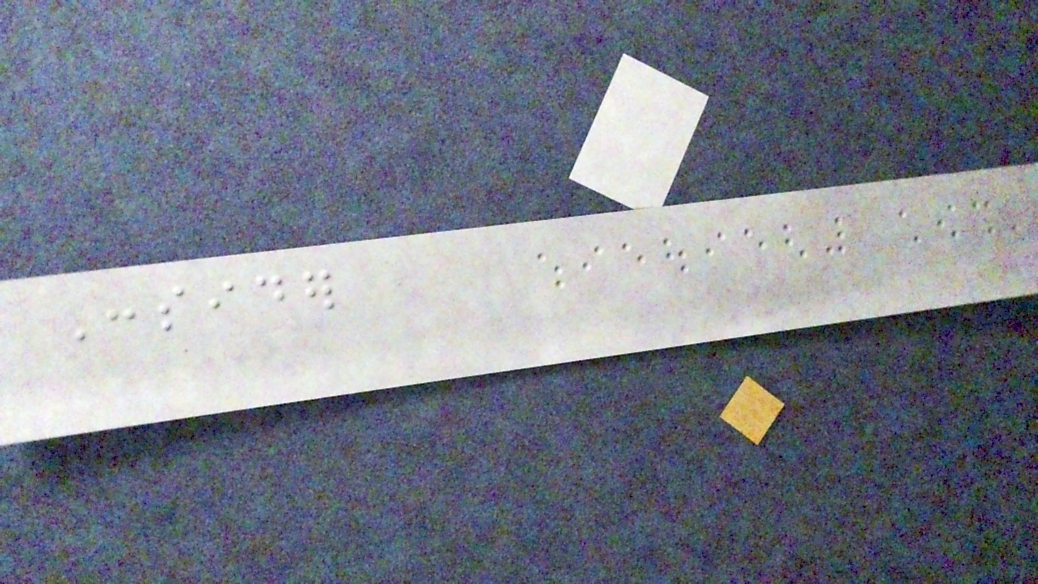Consider
